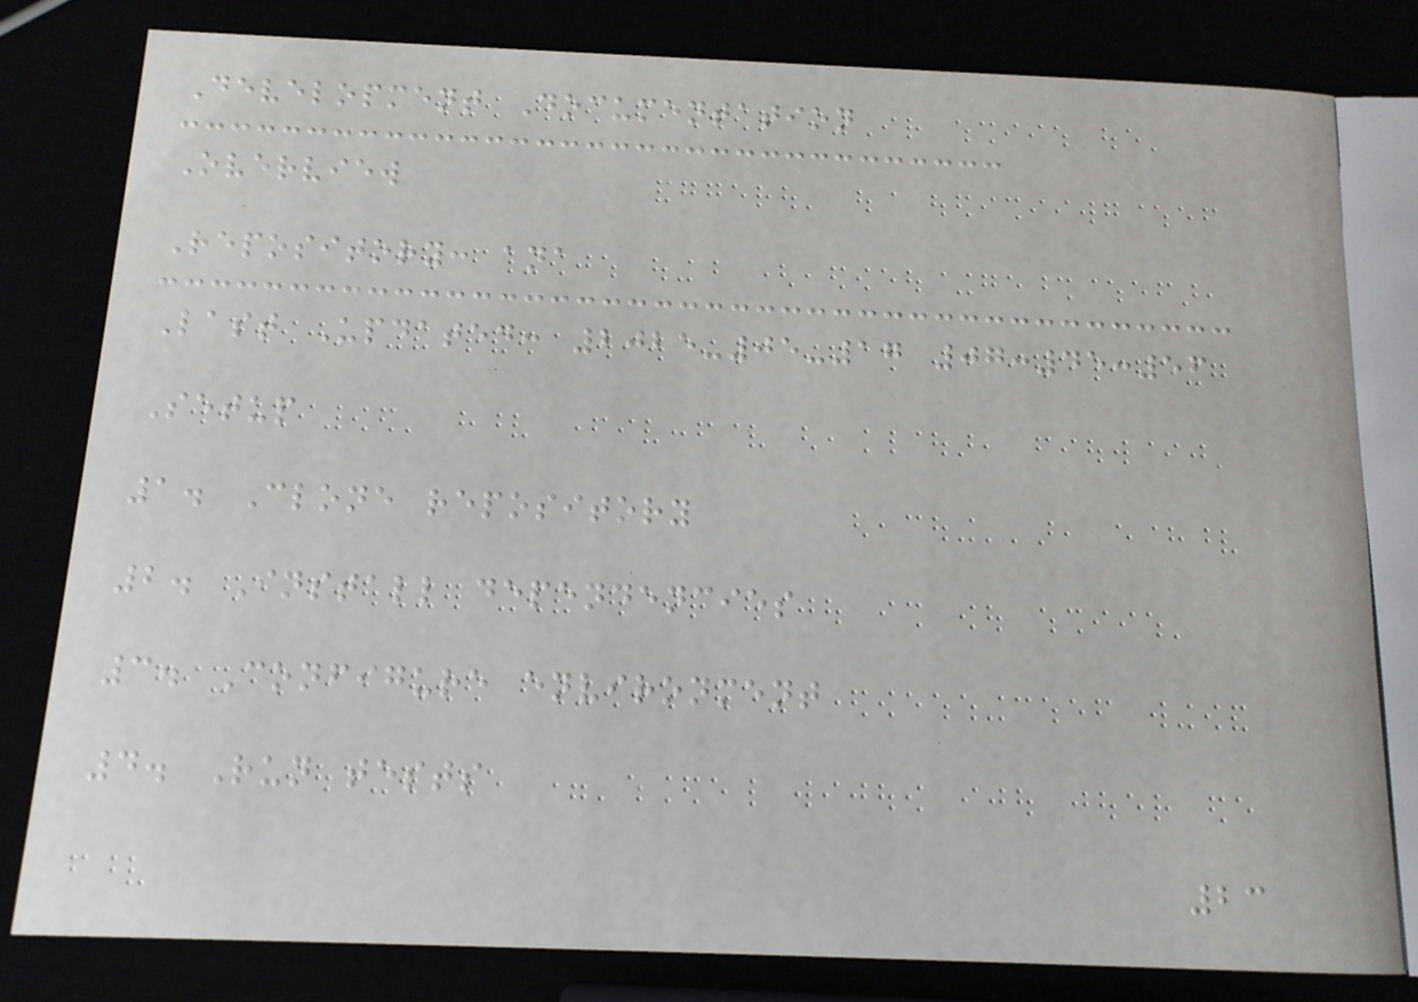Development Documentation
Overview
Repository: ana
Last Updated: 2025-05-17 07:45:56
Setup
1. Clone repository
2. Install dependencies
3. Configure environment
4. Run tests
23
